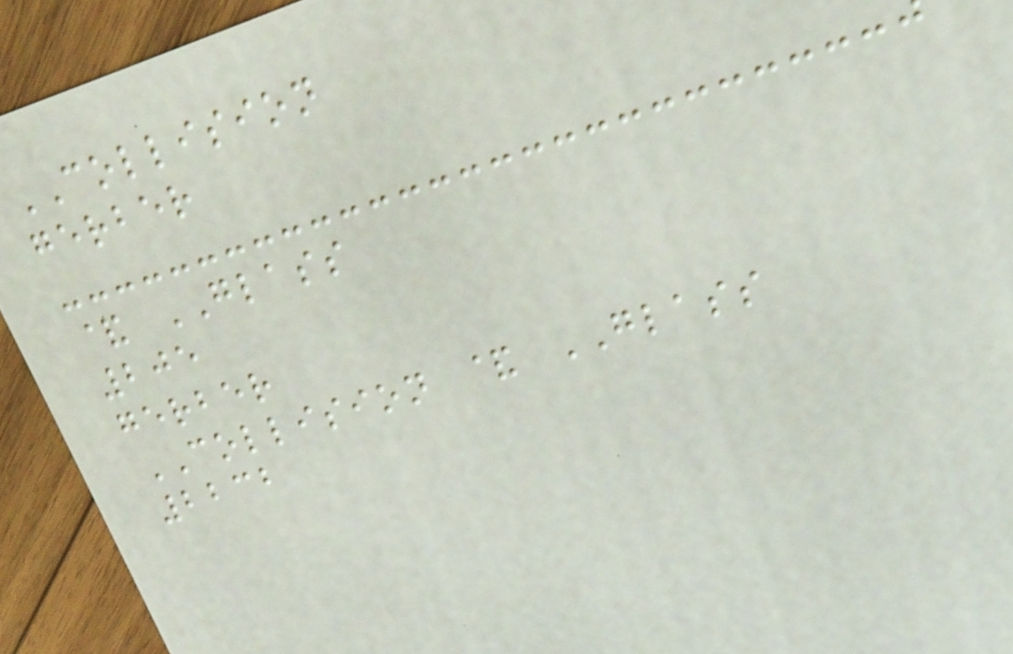COLLISION
gerber
& GLASS
205
gerber
COLLISION & GLASS
2232
